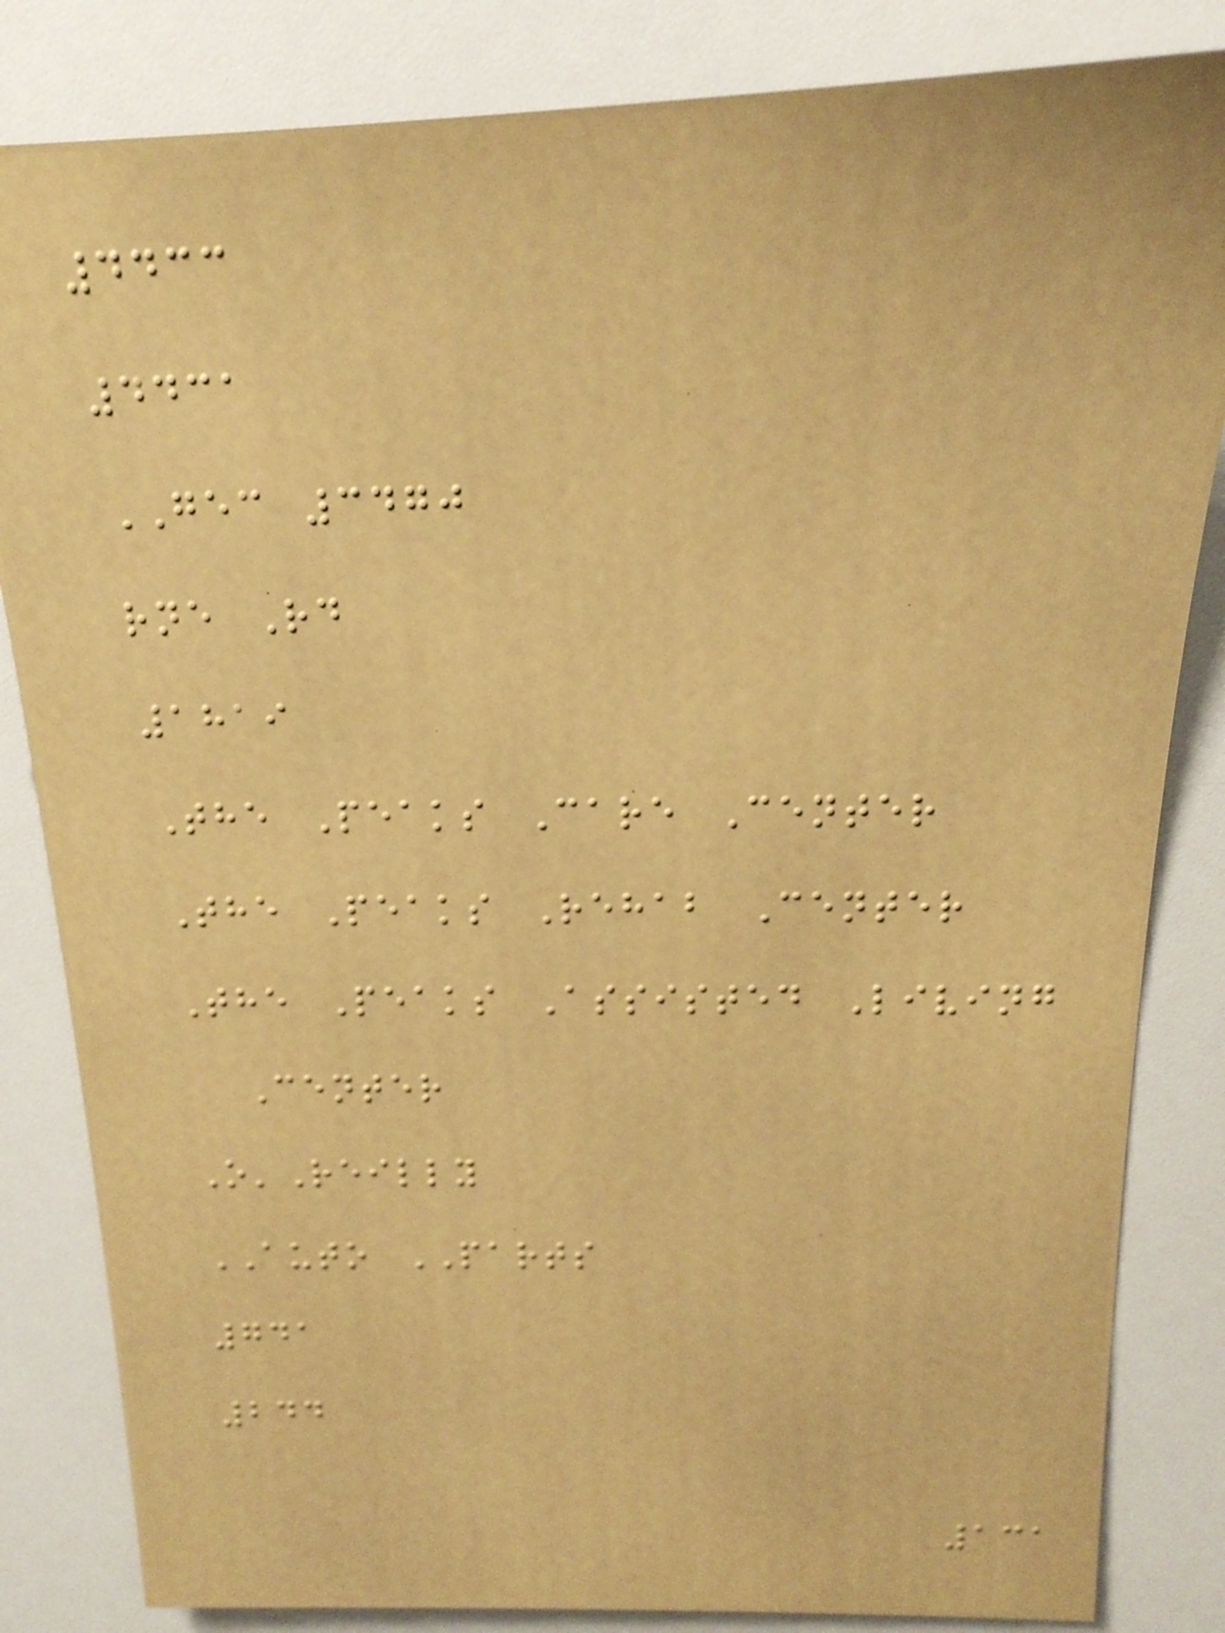4433
4431
GEC 3470
rne Rd
1819
The Peaks Care Center
The Peaks Rehab Center
The Peaks Assisted Living
Center
O'Reilly
AUTO PARTS
741
244
131
